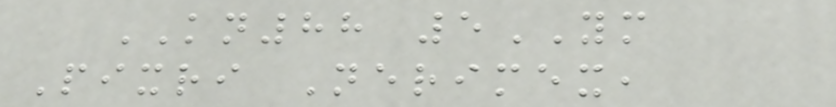KN88 5YM
Pixri Nerimex,
